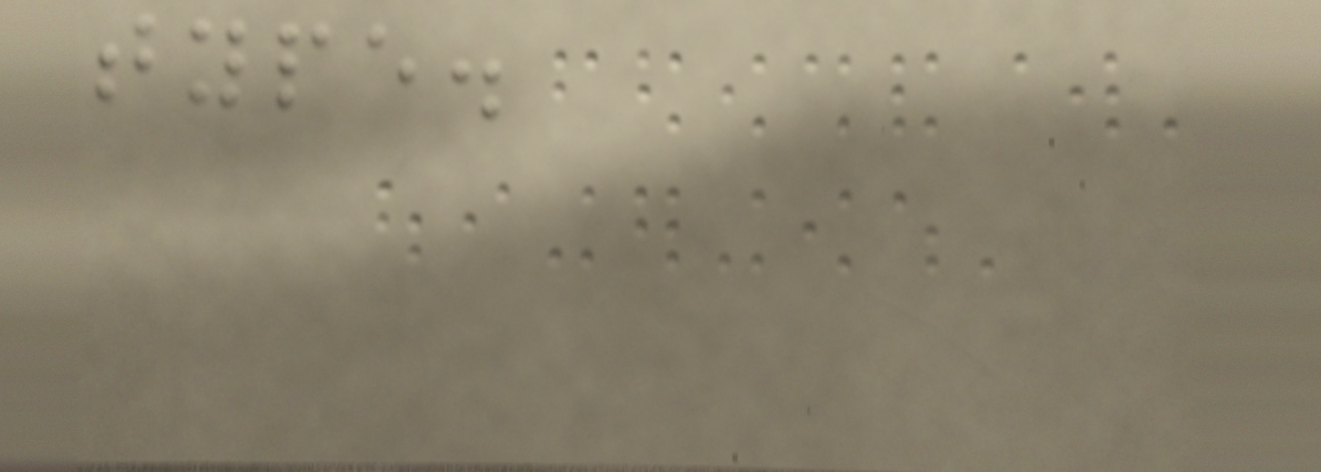type.
